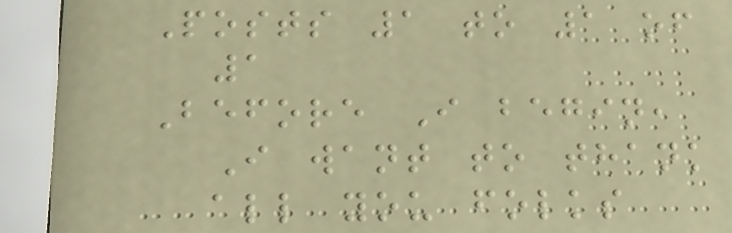Posts 1 to 1 of
1
Before I begin,
I want to thank
all you folks
